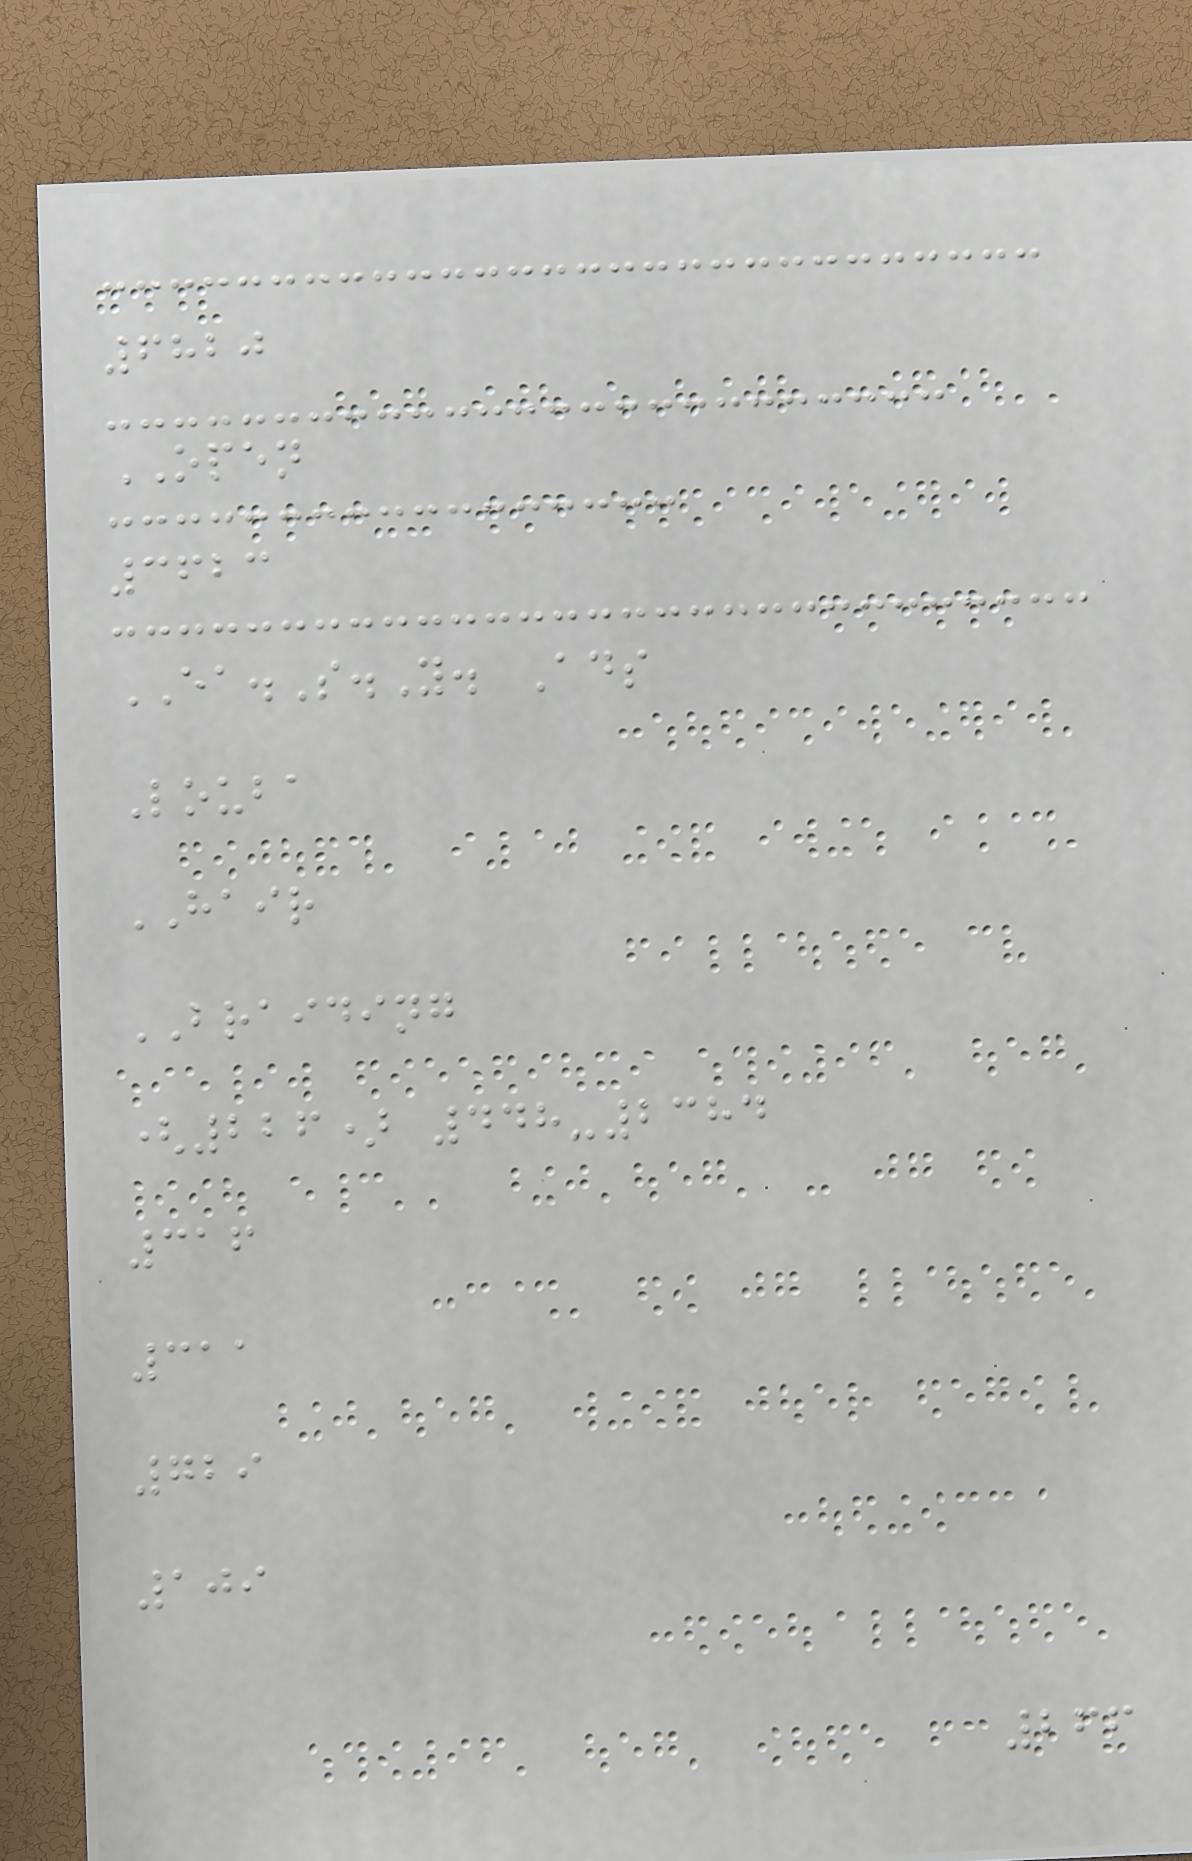6820
OPEN
3623
EA.S.Y. Ads
Louba
HAIR
BRAIDING
(226) 448-2384
316
311
729
109
266
